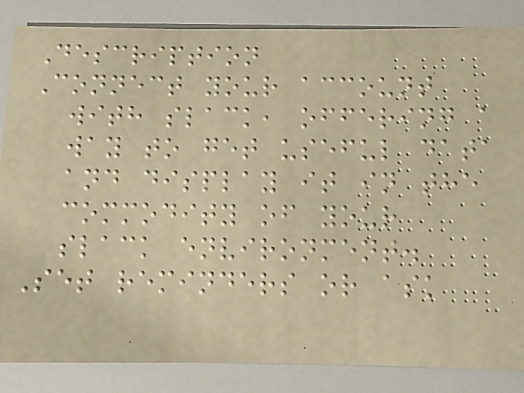Description
Connect your account
with slack, offering a
way to get useful data
and display it in the
commodity of your
slack environment.
Set reminders or ask
